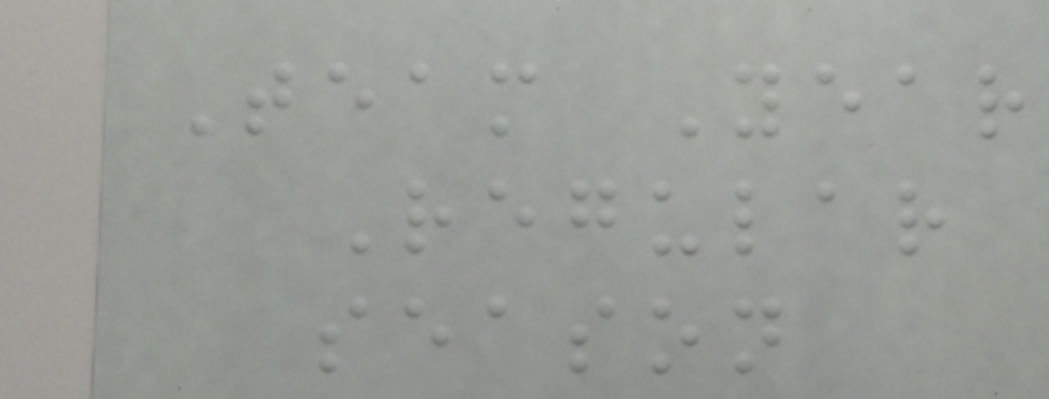Team Year
Regular
season
